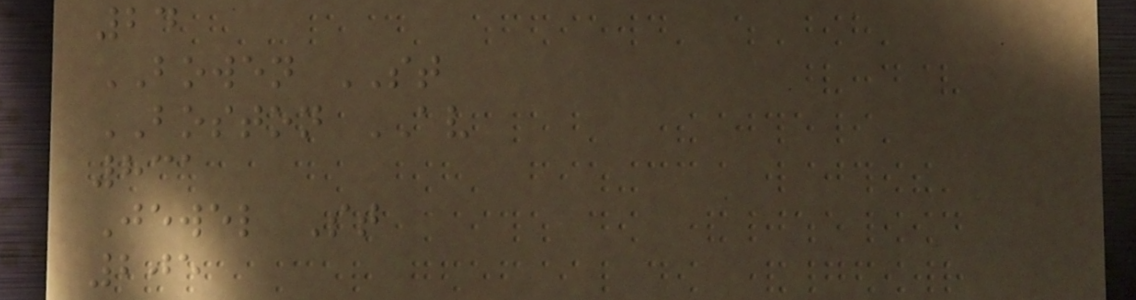24
BOWEN ST
BOSTON AV
831
Jewel St
205
